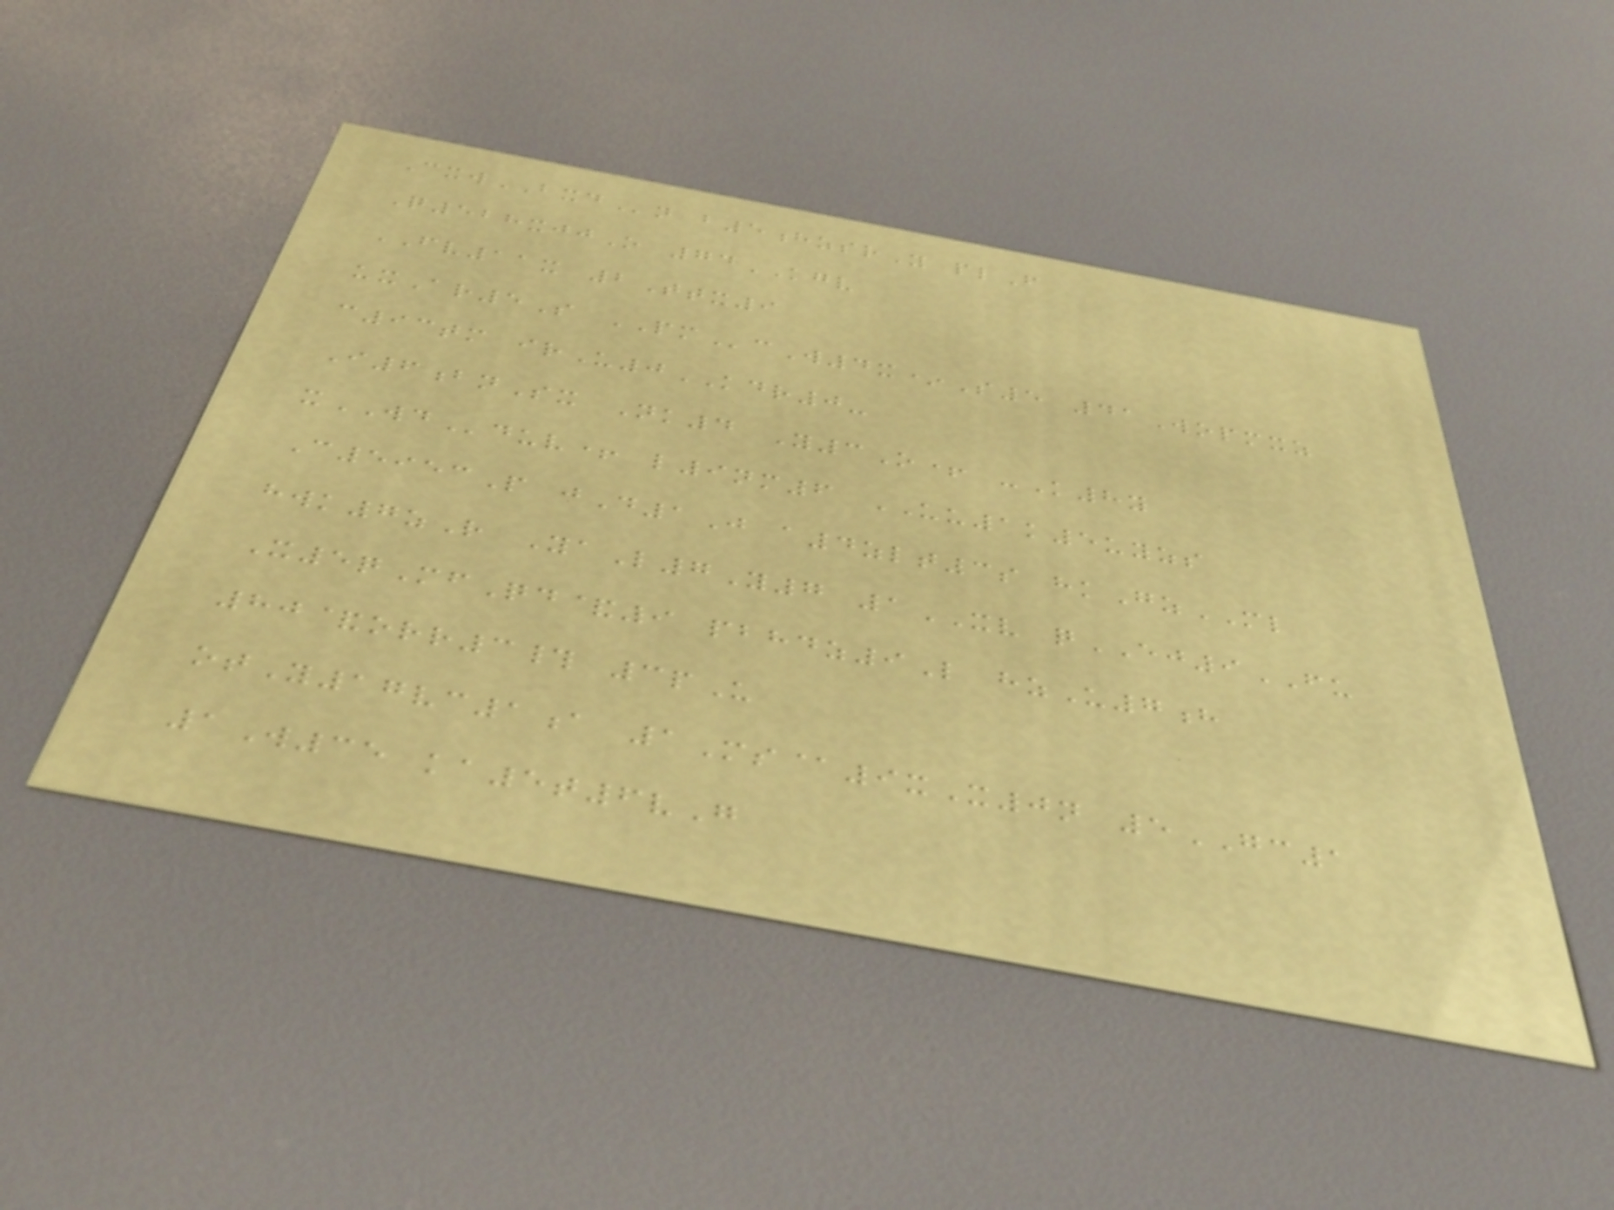CxwBXDn b5hzsrY plF
Q528xjjO 74KGV
FV11x 2Ttx9
uxAr5S PMcW4x*S5 41Wopmxz
c93tm irU0KDR0-
I6bnSx Nk4 Y3O+ -K8y
xWDduv+ l9nm6 UU1k5uyzs
C5953P jD1J a4zlt3s hkGzML
hwk7zR YaL7Y7 1XV qEJ9FU
X5qMfQd&9 pbhdz9L hzU7h
80&orr3# 3pU
otY17vc1a 1Ms@9xX0n 5GC1
1W35 ka5t6vG
